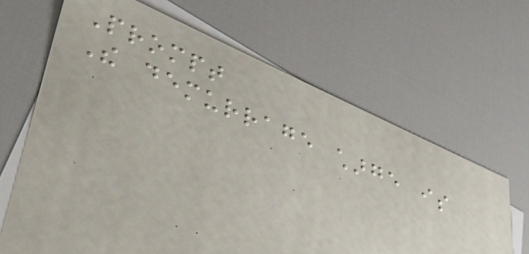Prompt
The demurrage charge is
